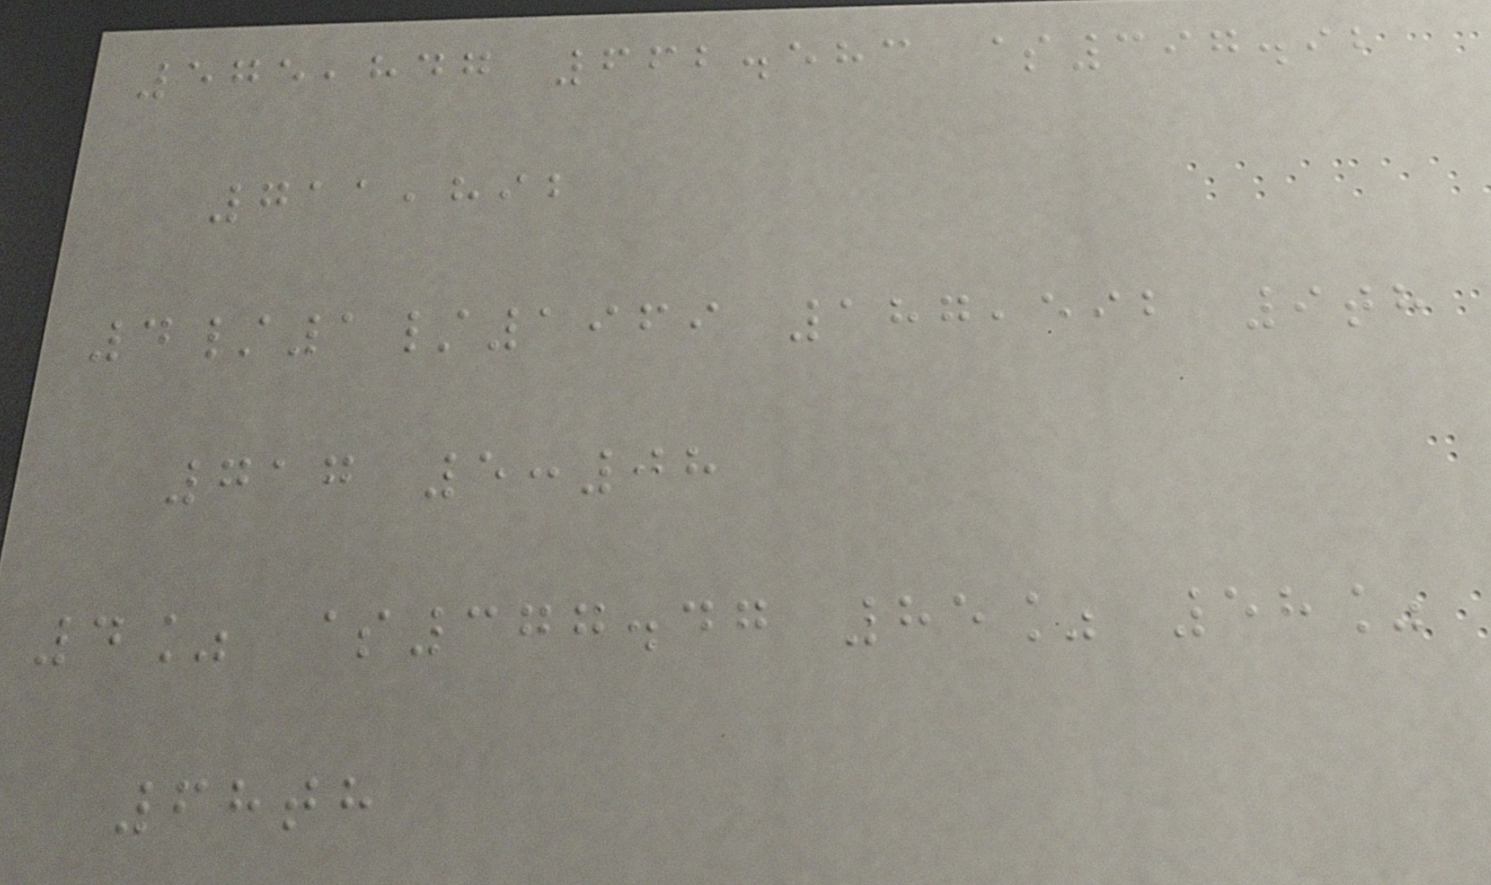575,847 662.583 $397.92
711,892
4/1/1969 187,592 9th
717 5:08
4% $377.47 85% 58%
68th
